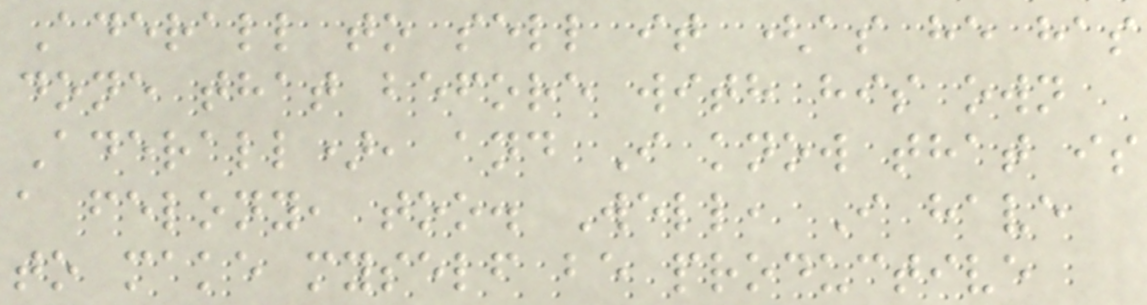Aderall to sell it (as he has
done that before with his own
Aderall), and I know that is
a felony, too. Well, I have
to make myself be productive
